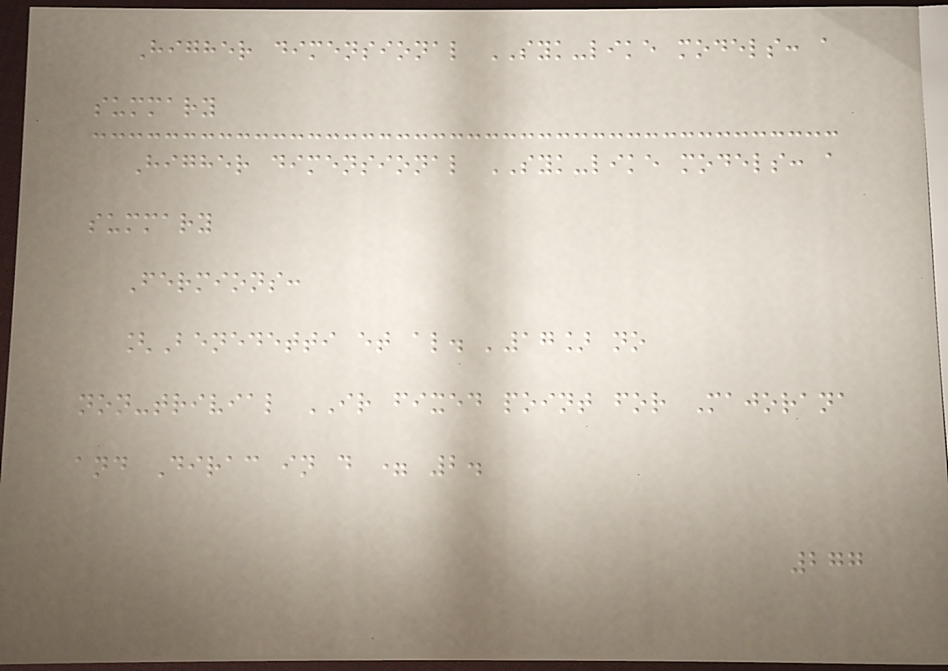Higher dimensional SYK-like models: a
summary
Higher dimensional SYK-like models: a
summary
Fermions:
[Benedetti et al. '17] no
non-trivial IR fixed point for Majorana
and Dirac in d = 2.
277
